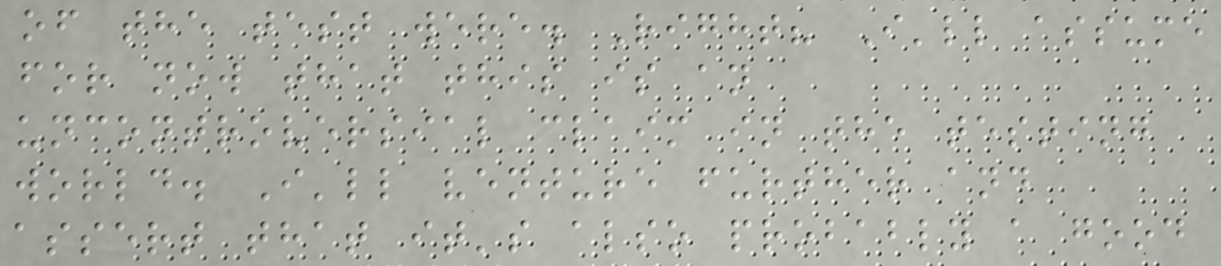of the test were. Right? I'll assume
for now that this is an
uncontroversial claim in the testing
world. I'll venture further and
assert that it's also probably a good
